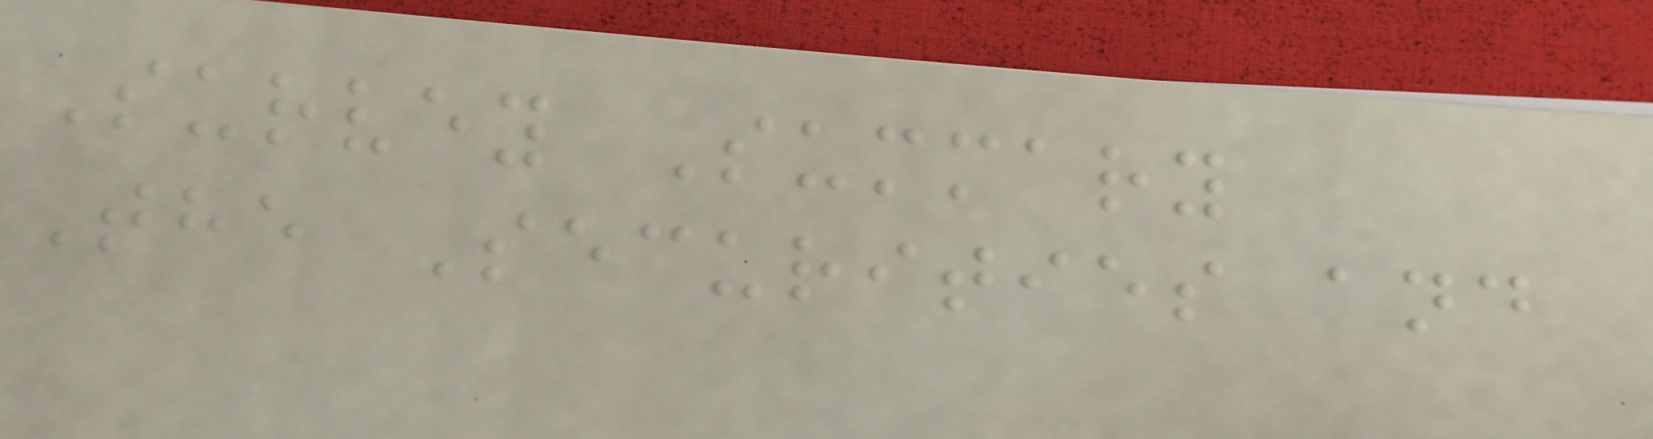Survey Summary
The Securities and
